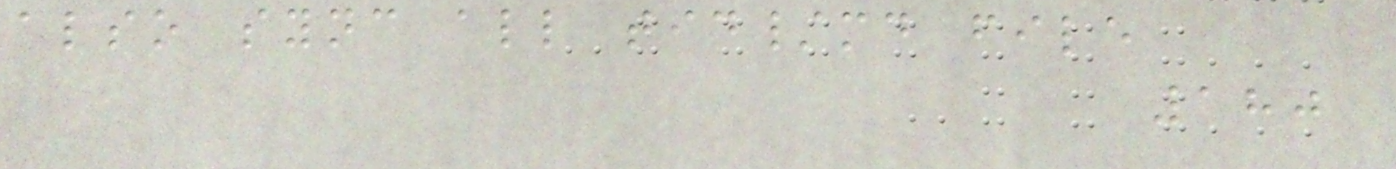also sync all tid/md file
180
